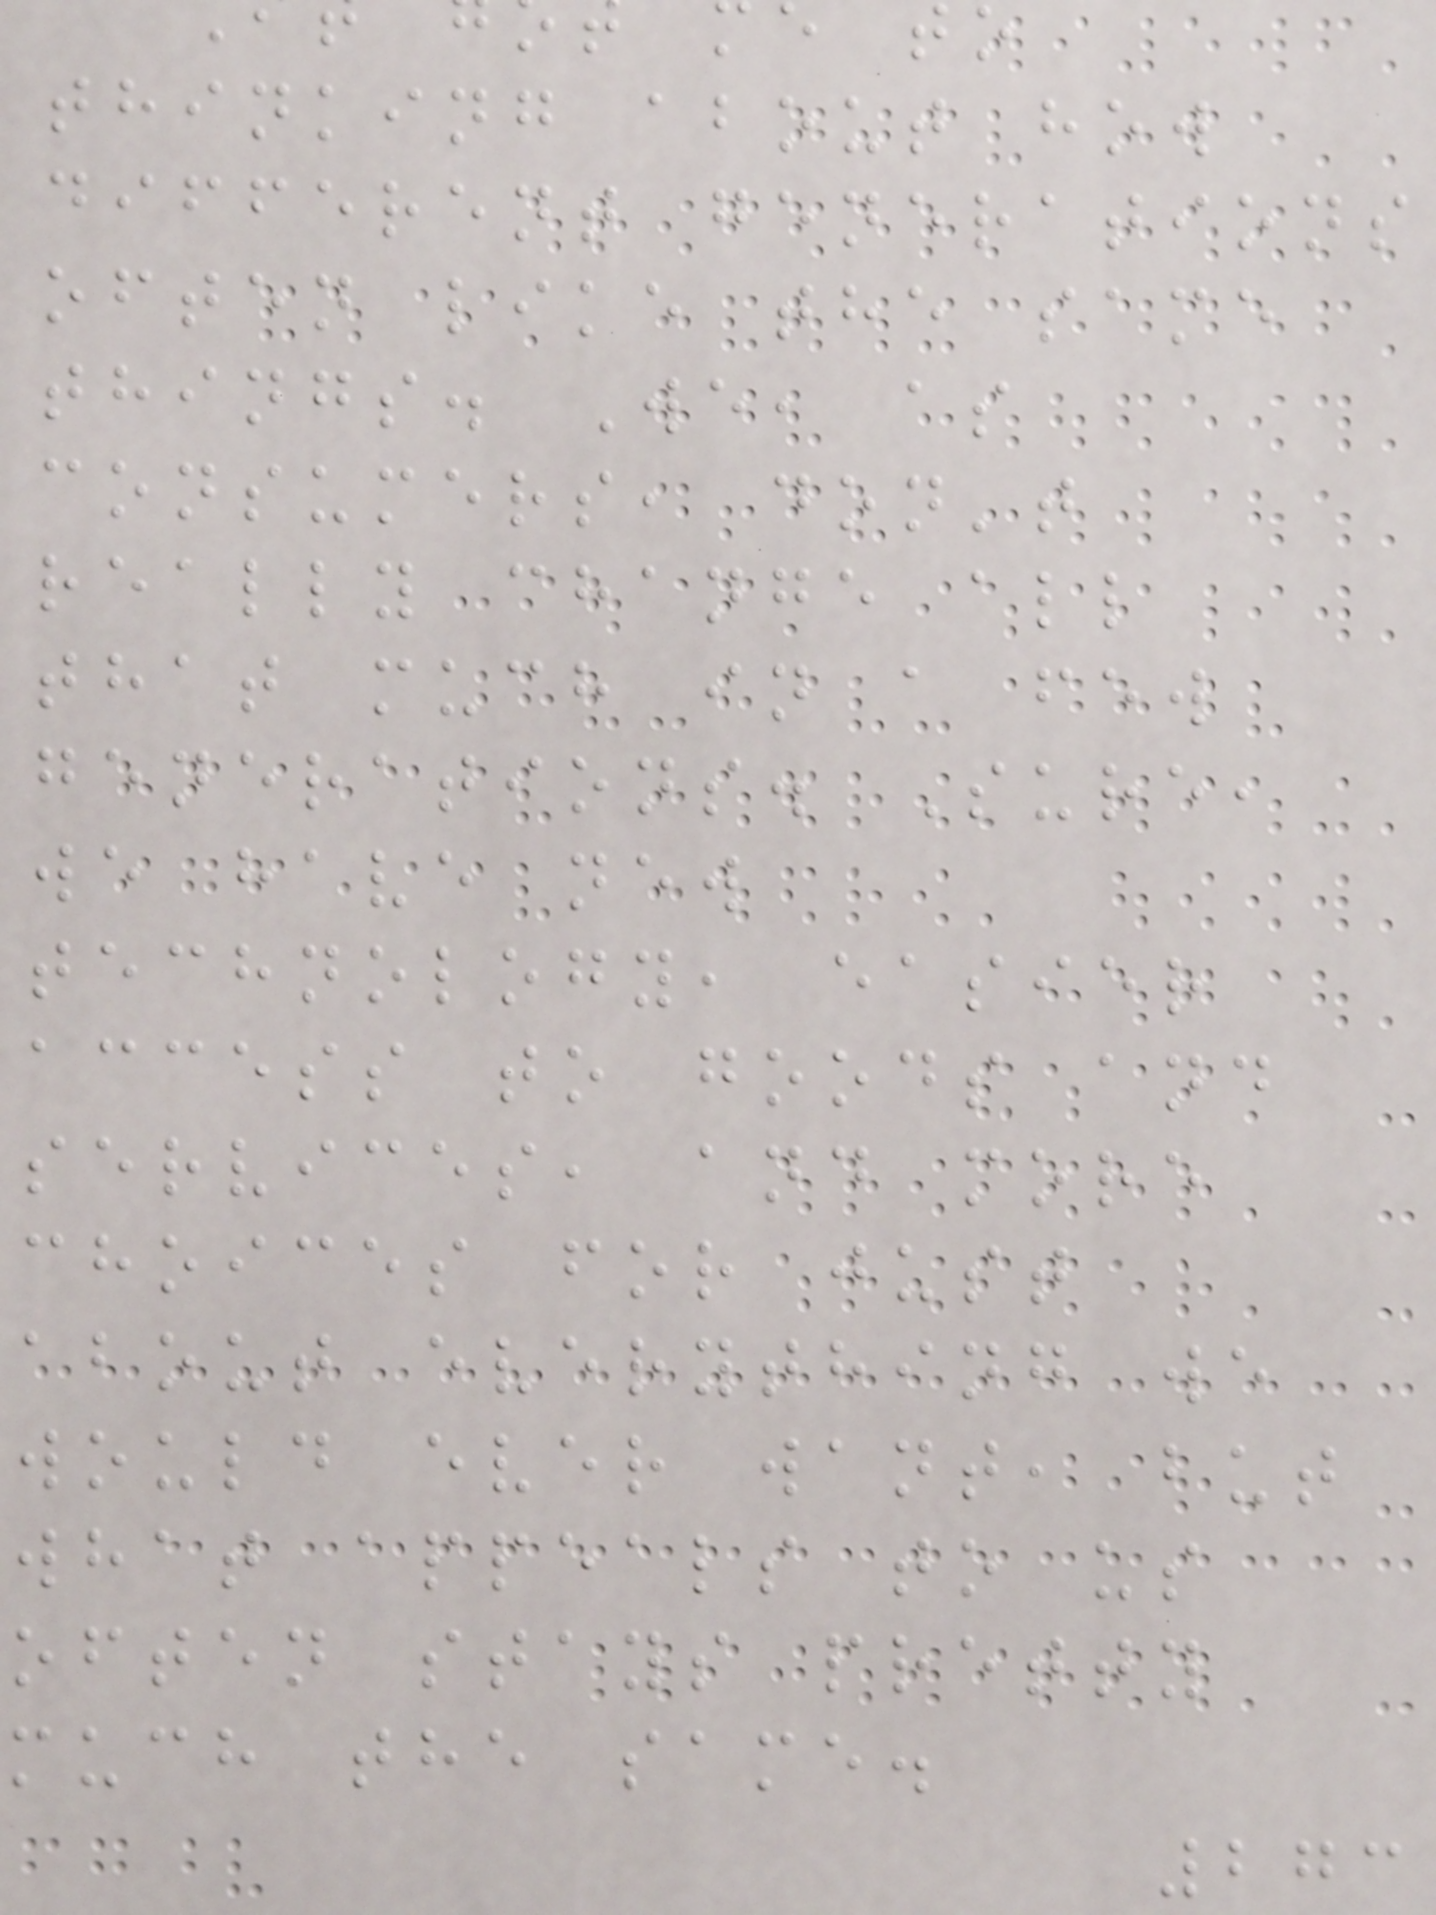thinking about how
different generations
often like the same
things. We, as
consumers, don't
really change all
that much in a few
generations. Sure,
we have new
technology, easier
access to goods and
services, and more
choices for just
about everything we
would ever want, but
what appeals to us
often stays pretty
much the same.
273
